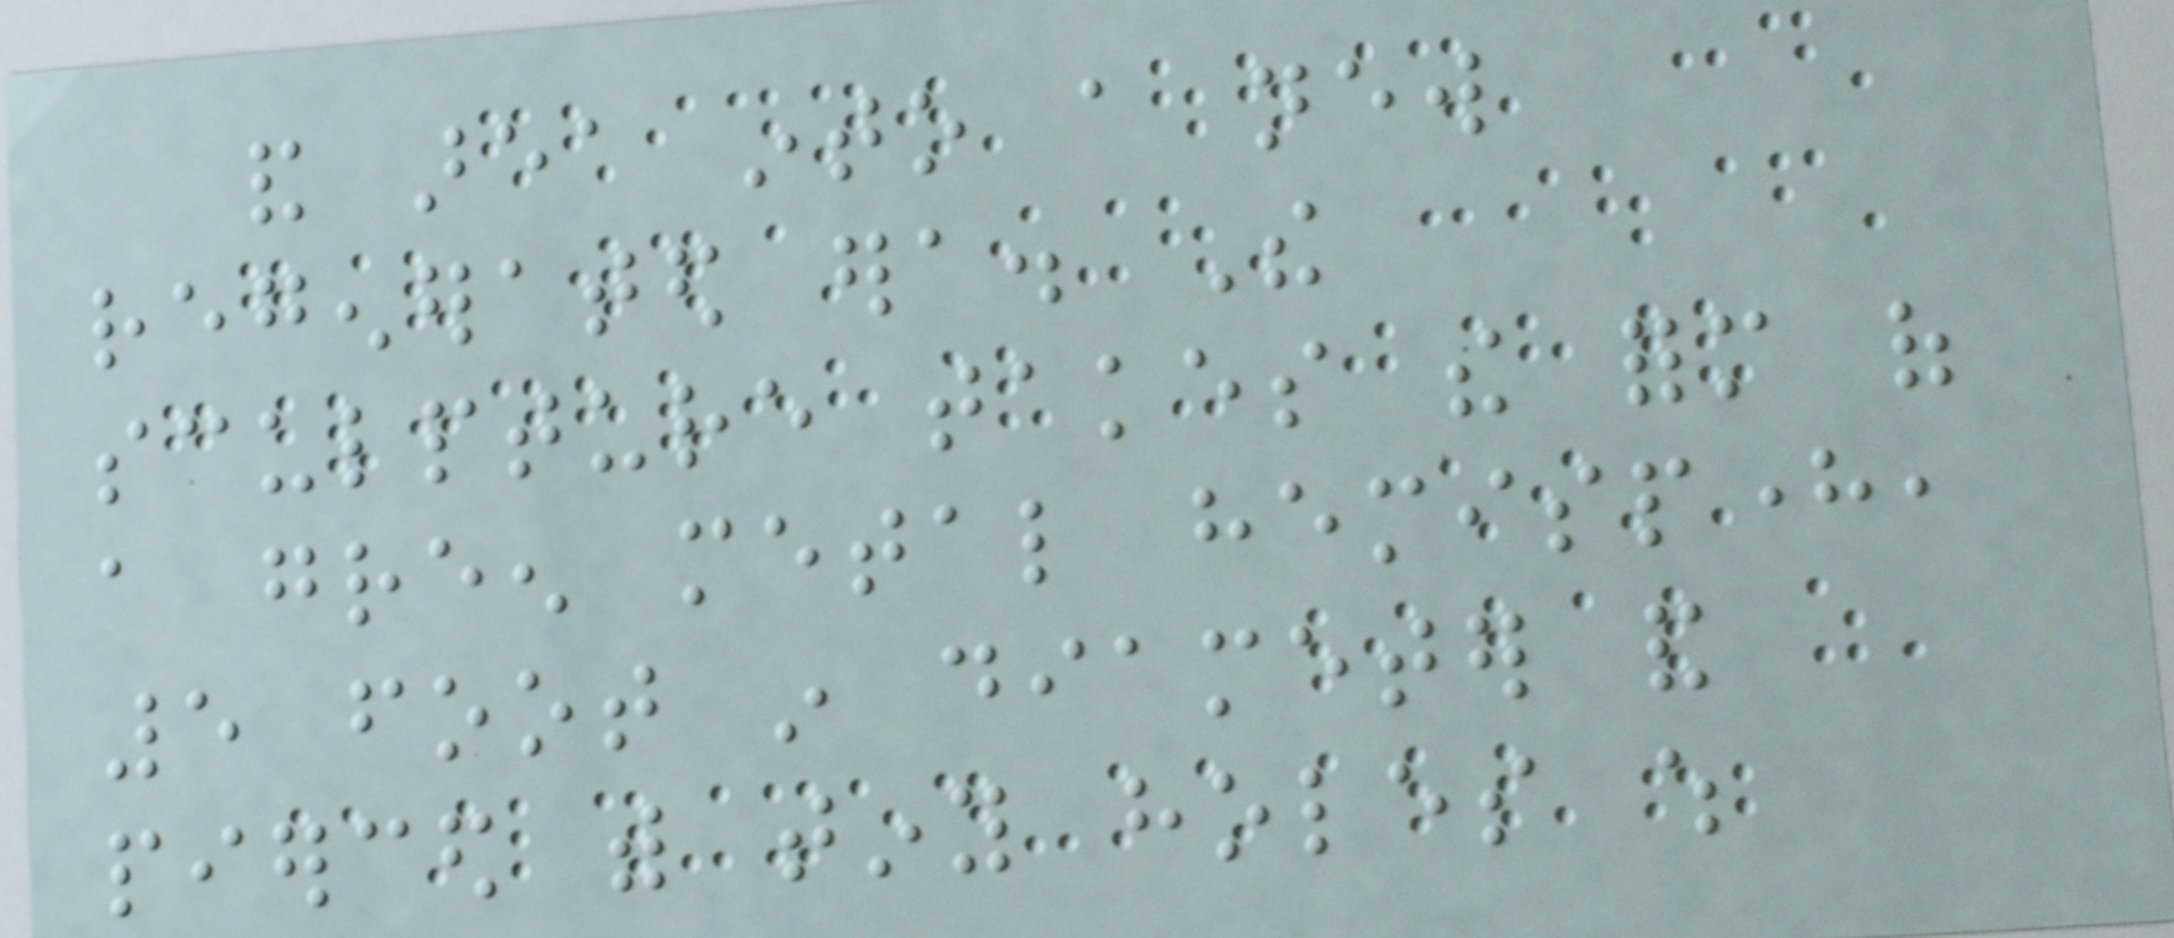and area into a new
regenerated era. The
sculpture takes the form of
a green metal hemisphere,
5 foot in diameter and
pierced with tiny holes which
